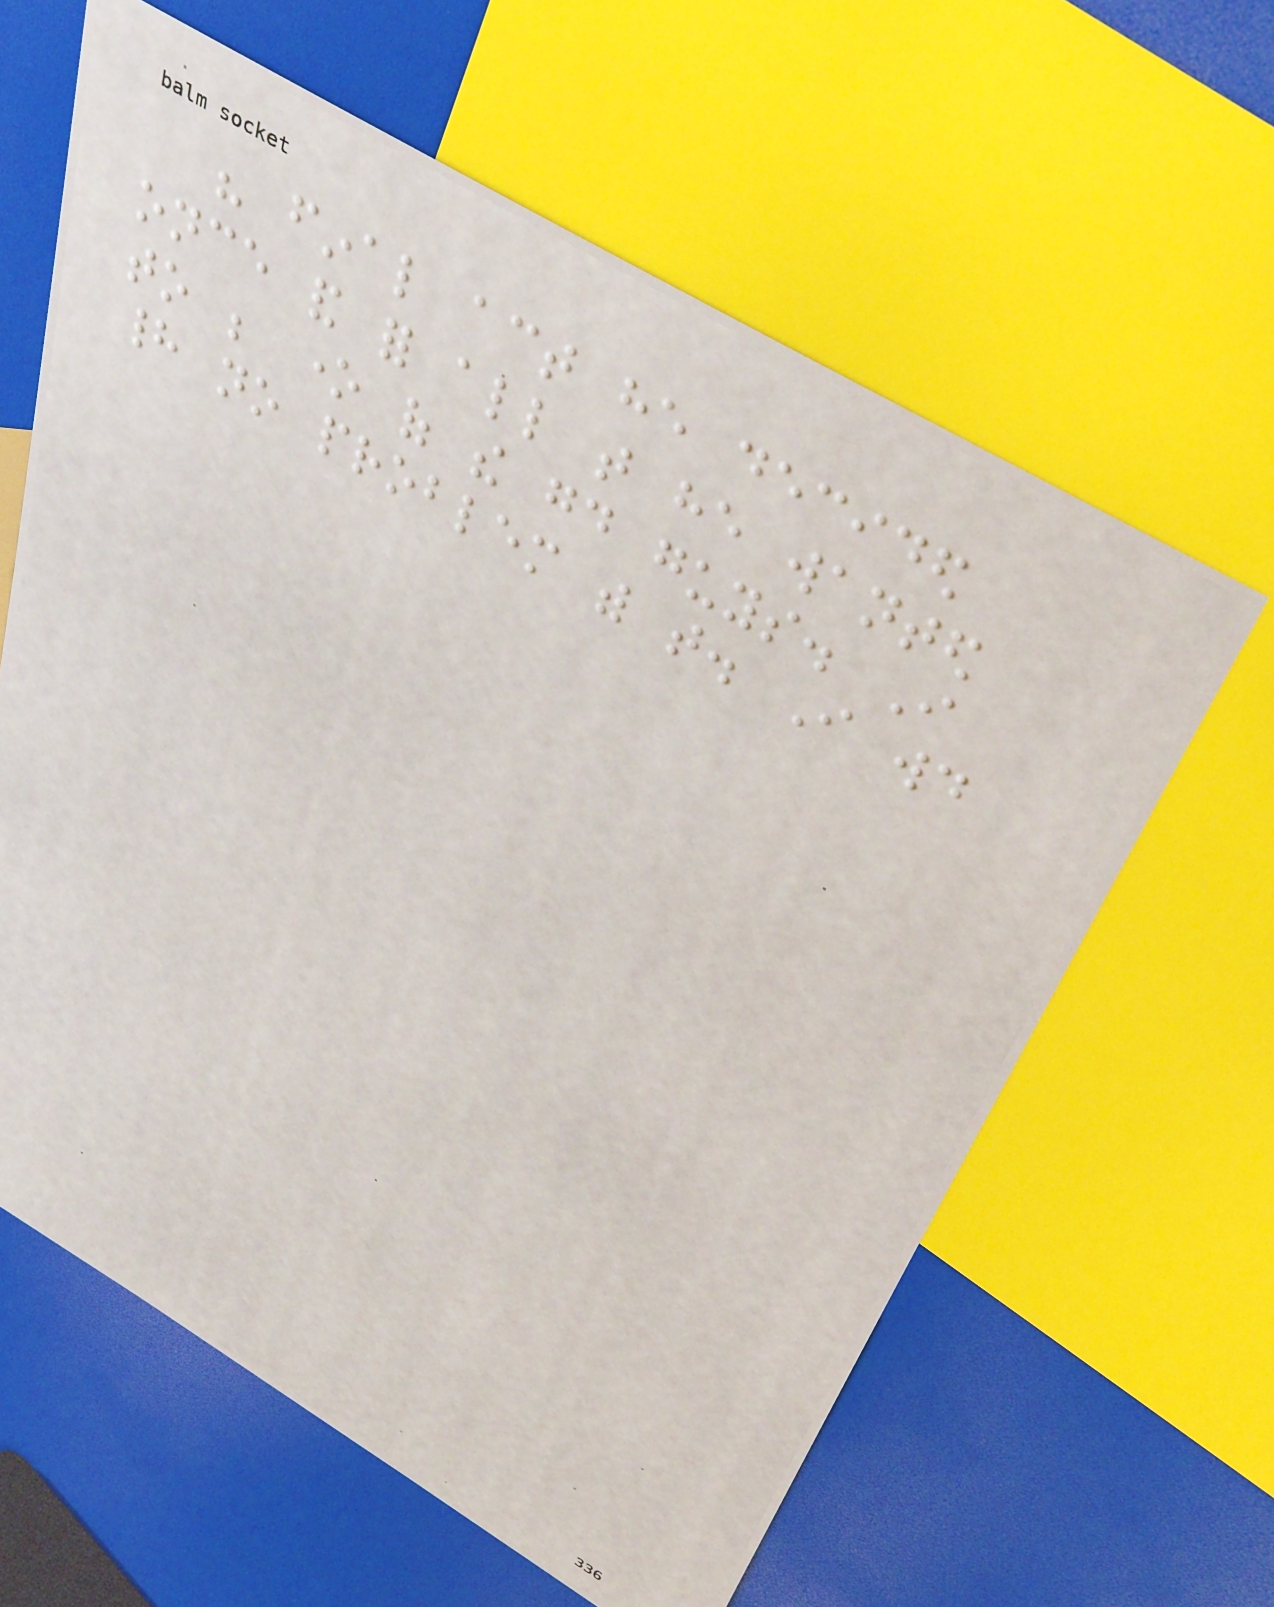his final act he decided
once and for all that he wanted
to be one of the good guys. I
had no problem with that. I would
